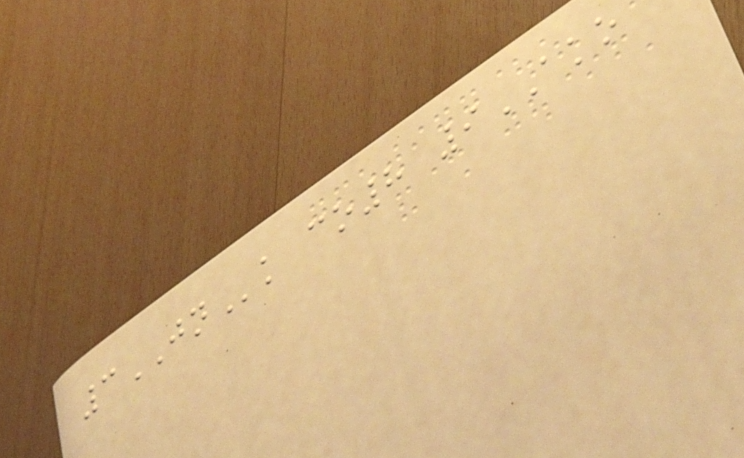3JNk co8 9AKO
